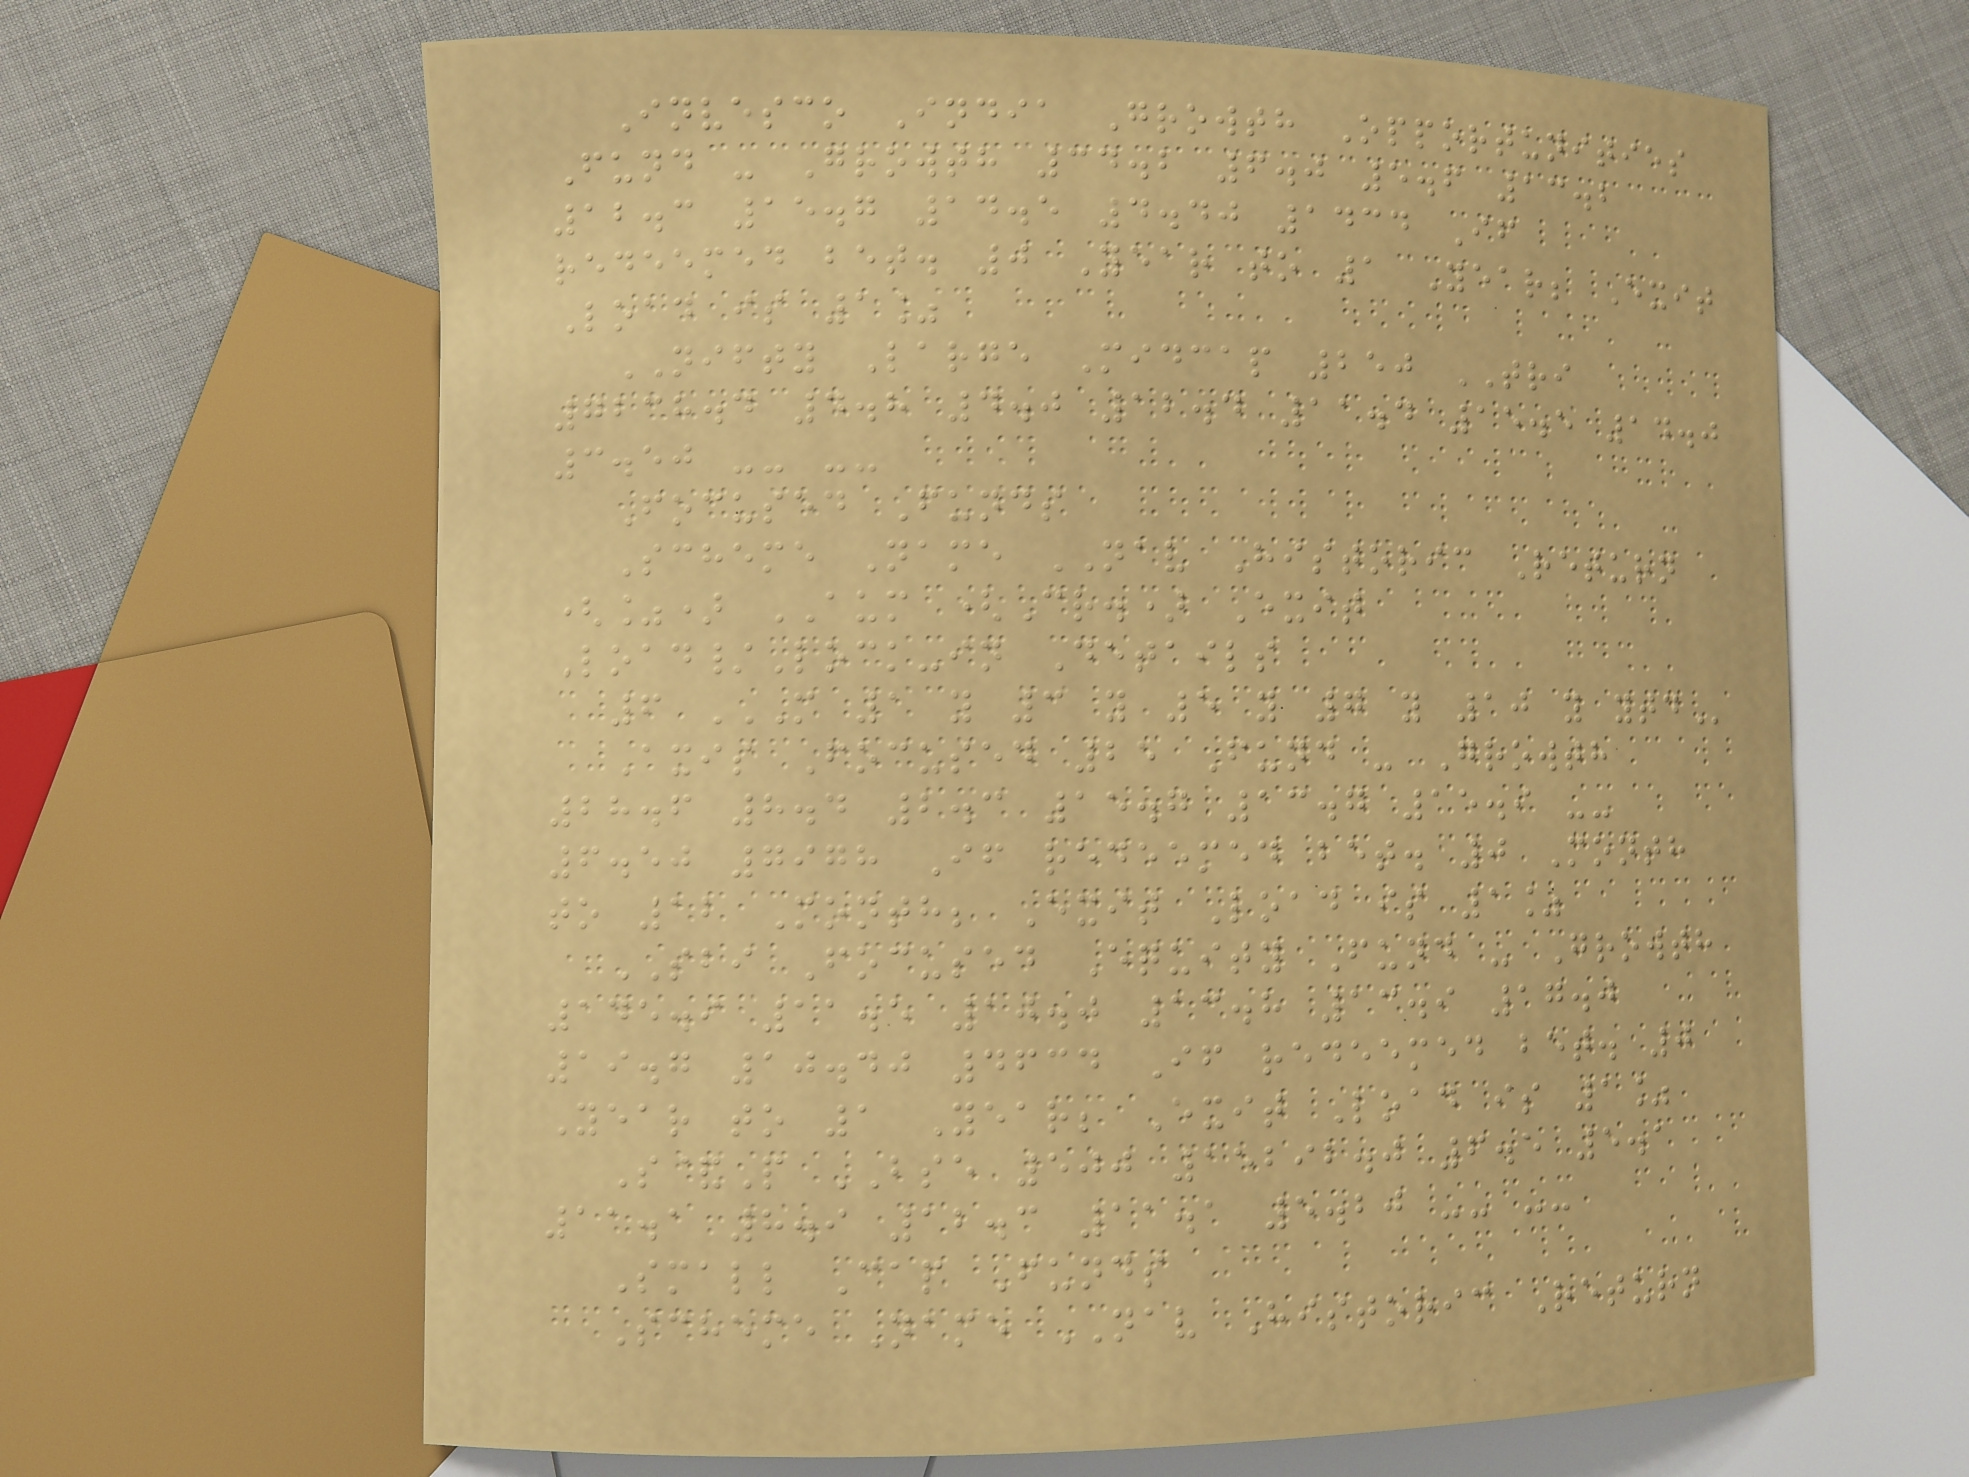Invesco India Growth Opportunities
Fund - Growth 34.2 6.0 5.6 13.2
12.3 15.7 14.5 4.40 1434 If
redeemed bet. 0 Year to 1 Year; Exit
Load is 1%
NIFTY Large Midcap 250 TRI
7238.4 4.8 4.0 12.4 11.4 15.5 14.0
3.50 -- --
Focused Funds
Scheme Name NAV Historic Return
(%) AUM (Cr.) Exit
Load/Lock-in Details
6 M 1 Y 3 Y 5 Y 7 Y 10 Y YTD
Axis Focused 25 Fund - Growth
28.6 8.4 2.3 15.7 13.7 15.9 --
6.50 7978 If redeemed bet. 0 Month
to 12 Month; Exit Load is 1%
SBI Focused Equity Fund - Growth
145.9 11.5 10.0 13.8 13.9 17.0
19.7 10.40 4634 If redeemed bet. 0
Year to 1 Year; Exit Load is 1%
S&P BSE 500 15292.0 6.5 5.1
11.1 8.9 12.3 11.1 5.20 -- --
Small Cap Funds
Scheme Name NAV Historic Return
